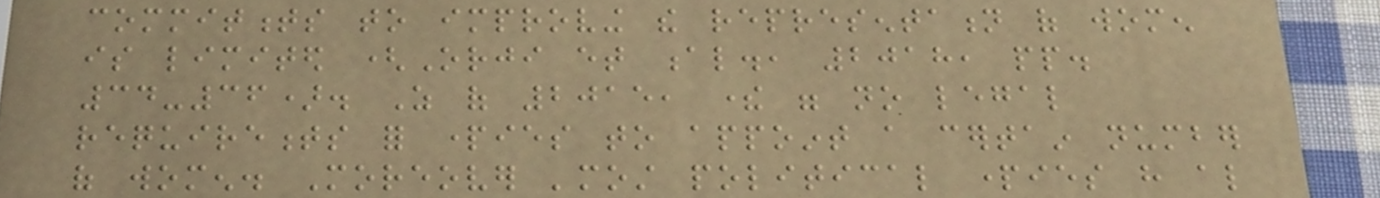commitments to improving the representation of women
is limited (Orji et al., 2018, pp.
34-36). As of 2015, there were no legal
requirements for parties to appoint a certain number
of women. Moreover 'most political parties have also
